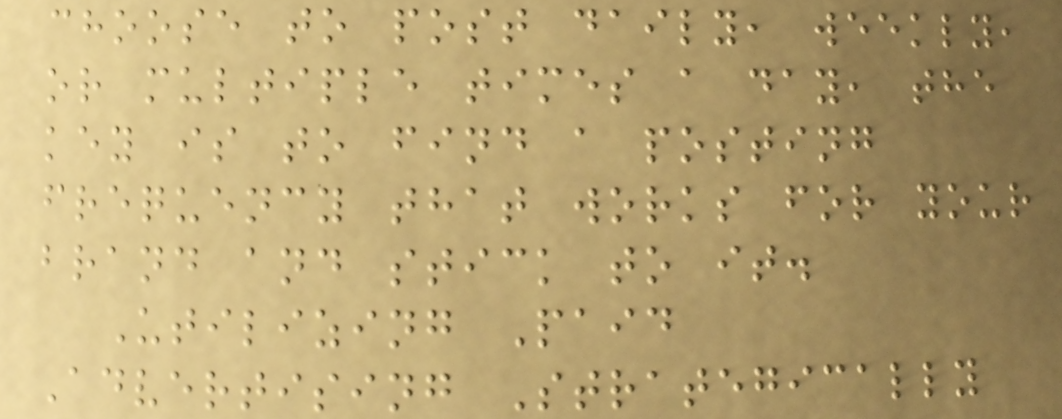choose to post daily, weekly,
or multiple times a day, the
key is to find a posting
frequency that works for your
brand and stick to it.
Utilizing Paid
Advertising Strategically
